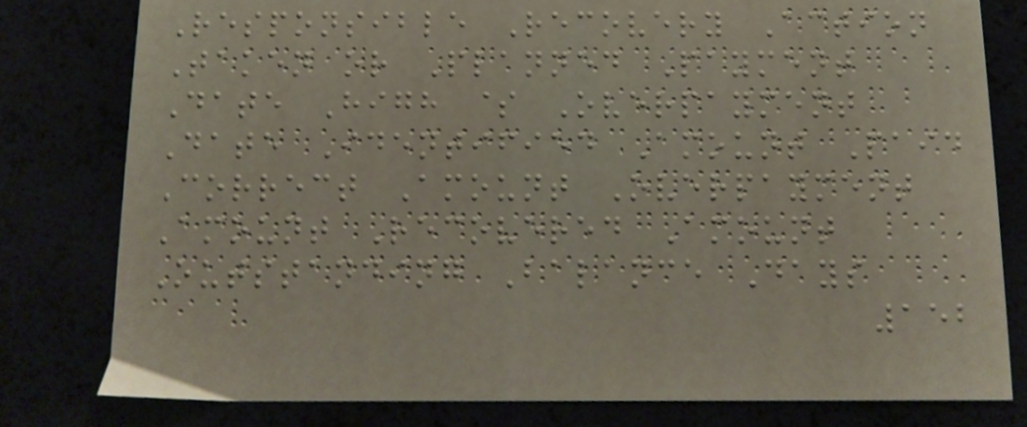Responsible Recovery Action
Taken or Planned Payment
Date High $ Overpayment
Date Identified Amount Paid
Correct Amount Overpayment
Amount Recovered Amount
Outstanding Balance Days
152
